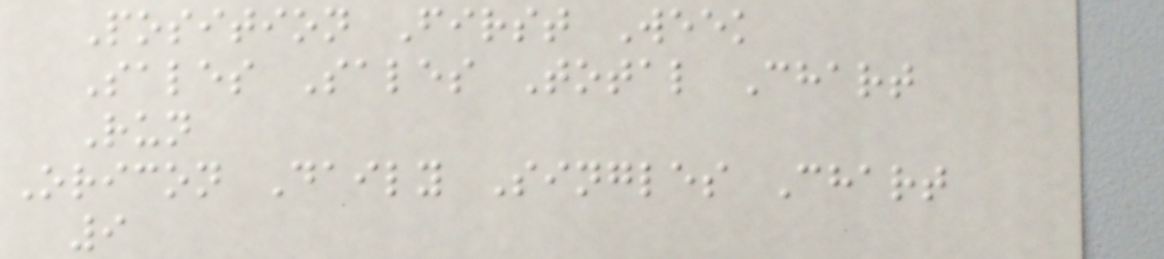Position First Week
Sales Sales Total Chart
Run
Oricon Daily Singles Chart
9
